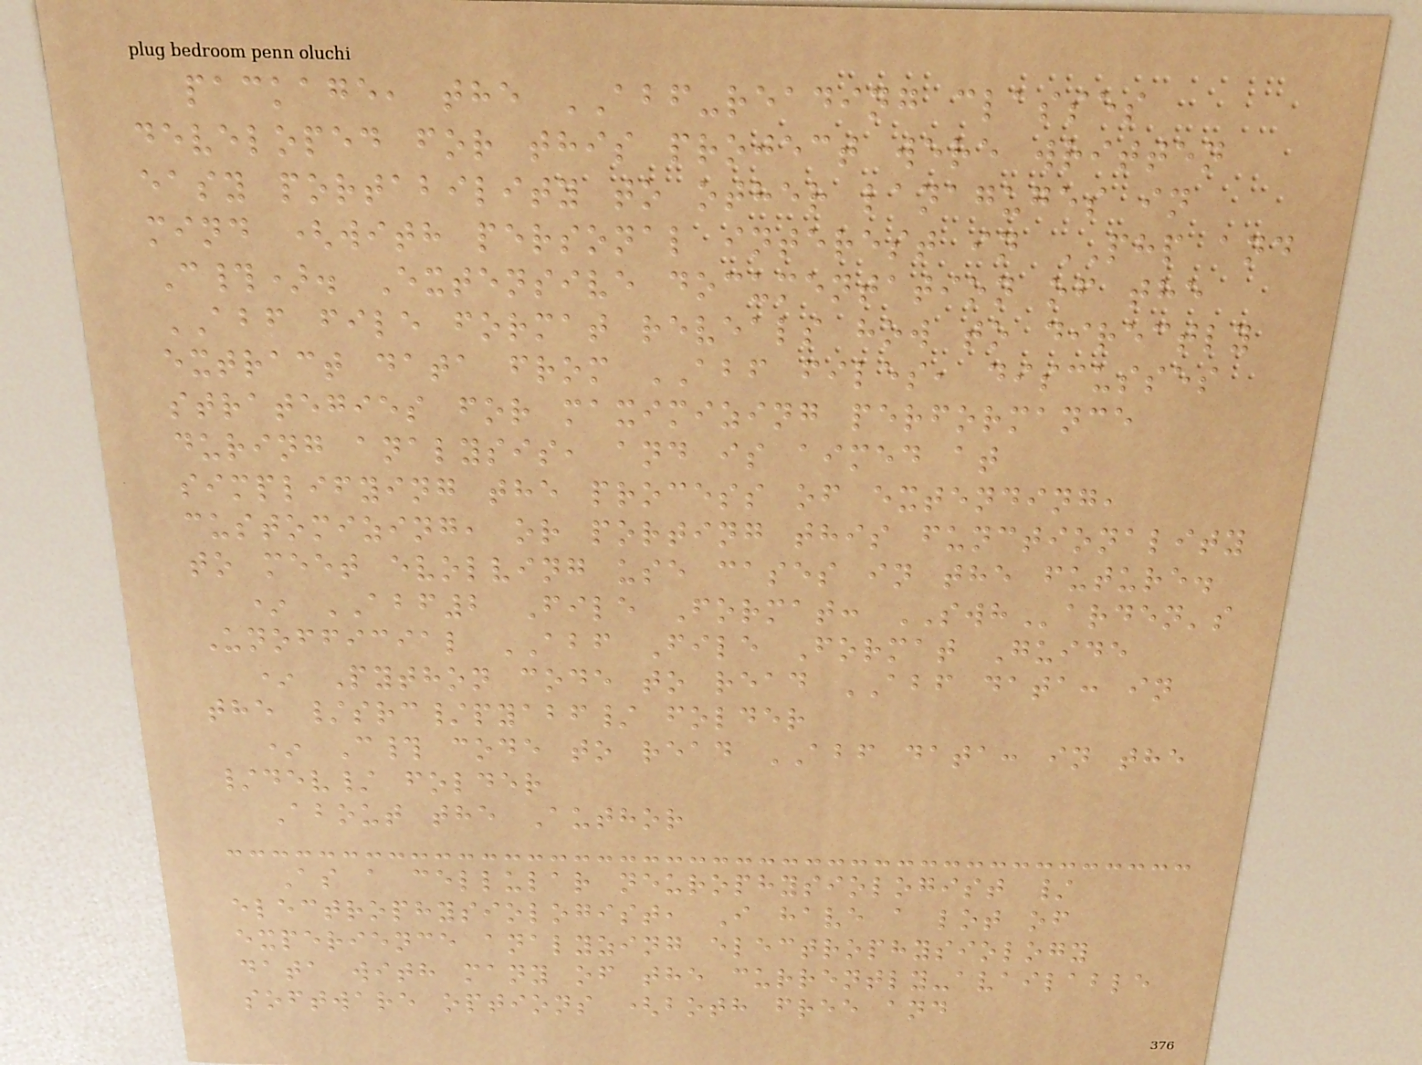package, the ABF-reading classes
developed for this project were written
easy portability to other lanaguges in
mind (with personal interest in PHP and
C#). Extensive documentation of the
ABF file format reveals how to directly
extract data from ABF files, discusses
strategies for maximizing performance
during analysis, and is aimed at
simplifying the process of extending,
customizing, or porting this functionality
to meet evolving use cases in the future.
* ABF2 File Format: SWHarden's
Unofficial ABF File Format Guide
* Python code to read ABF data: in
the /src/pyabf/ folder
* C# code to read ABF data: in the
/dev/ folder
About the Author
As a cellular neurophysiologist /
electrophysiologist, I have a lot of
experience analyzing electrophysiology
data with many of the currently-available
software options (both free and
